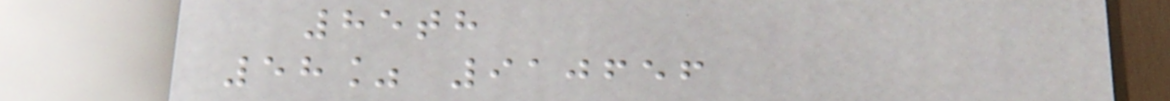85th
58% 910656
